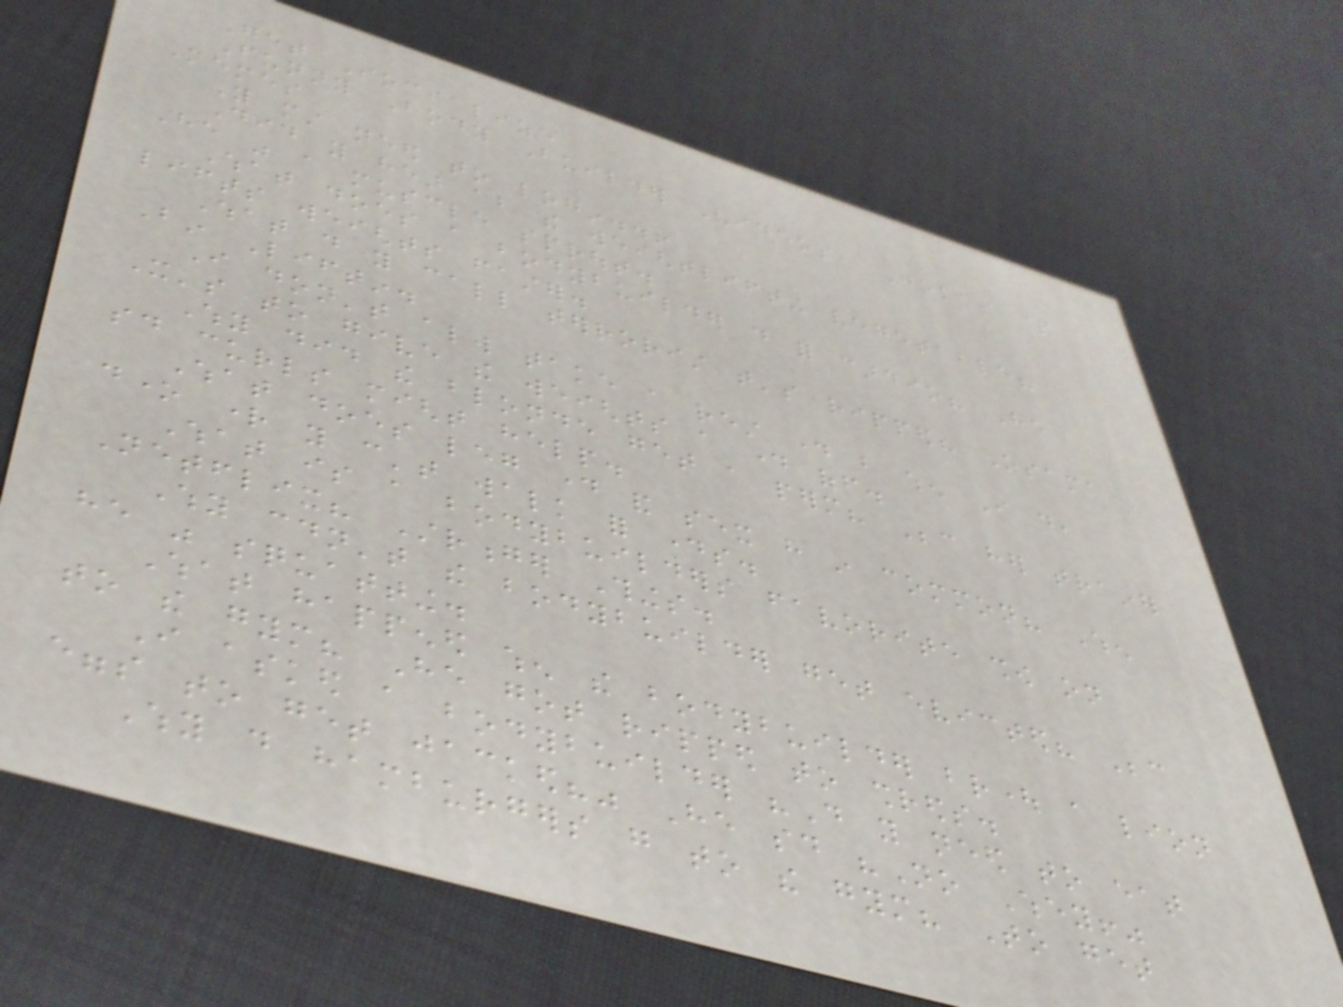Get Socialize
Funny Body Builder Videos, Jokes &
Memes
You must need to login..!
Did you hear about the weightlifting vegetable?
He was a muscle sprout.
What does a bodybuilder do for cardio? He
lifts weights faster.
What do you call terrorist that's ripped? Osama
Bin Liftin.
I don't always take a rest day but when I do,
It's to give the weights a day off.
Why did the blonde get a perm? Because her trainer
said curls might help.
What does leg day and sex have in common? When
done right you can't walk for days.
What is a bodybuilders favorite show on
Netflix? Stronger Things.
Why couldn't the bodybuilder get evicted? Because
he was squatting.
What happened when the bodybuilder brought a lion
to the gym? He got ripped to shreds.
I asked a bodybuilder "Do you need to eat
eggs to get jacked?" He said "No Whey!"
Why do hamburgers go to the gym? To get
